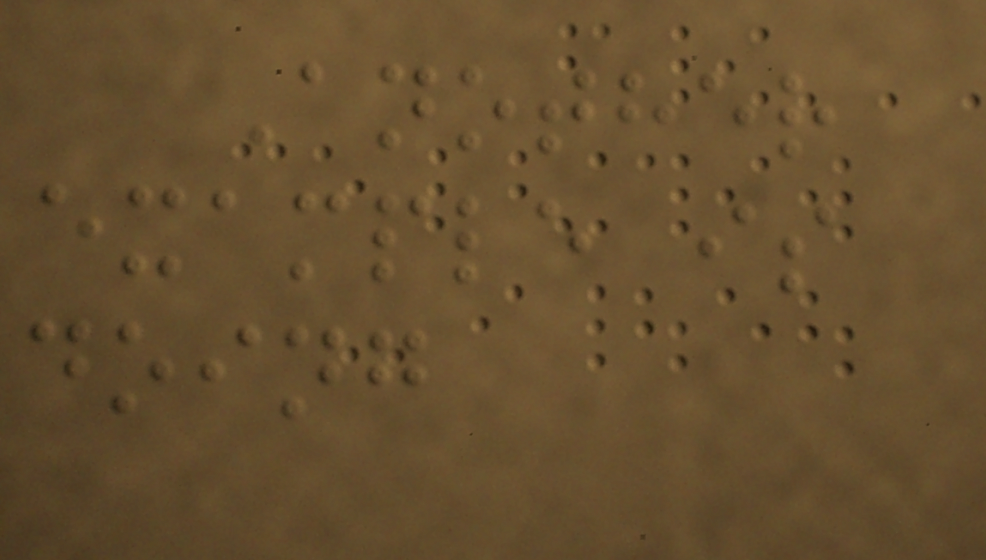Another
example is
doing
